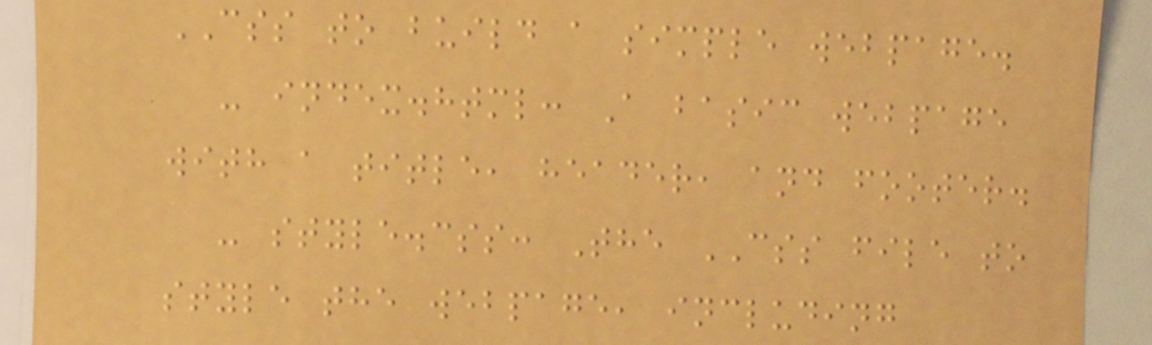CSS to build a simple webpage.
- index.html: A basic webpage
with a title, header, and footer.
- style.css: The CSS file to
style the webpage, including
